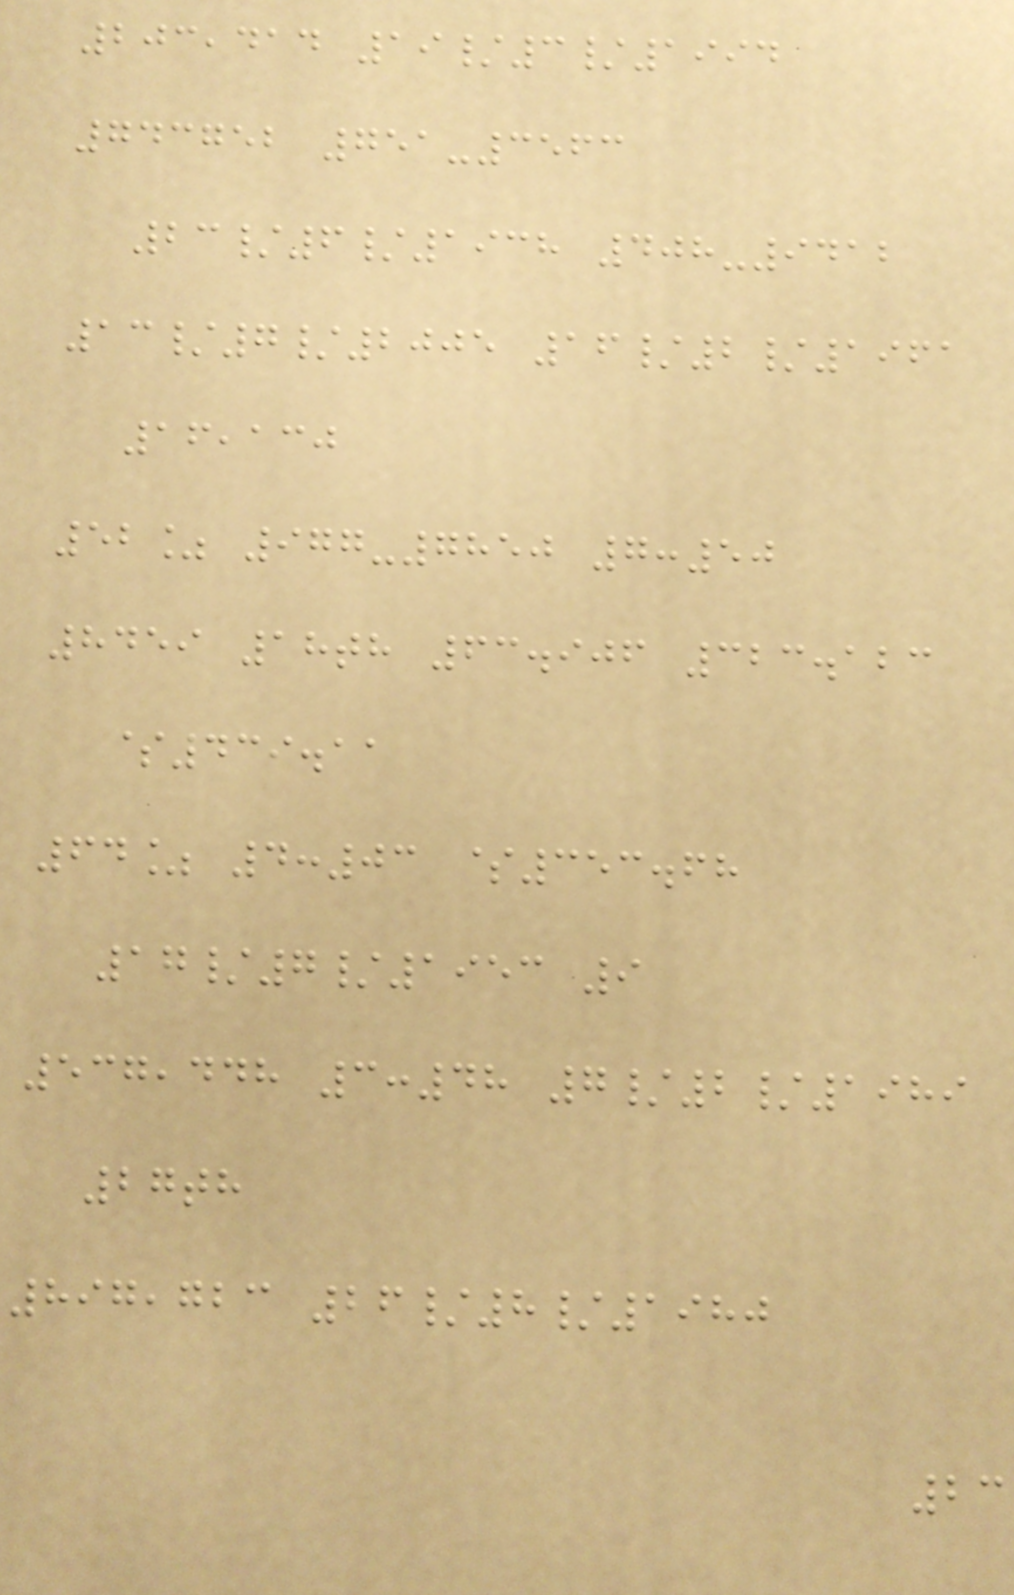203,414 19/3/1994
743752 751-3563
23/6/1938 408-9412
13/7/2005 16/2/1961
16,130
52% 977-7850 7:50
8459 18th 63.906 323.123
$439.11
64% 4:03 $353.68
17/7/1953 9
537,448 3:48 7/2/1989
27th
897,723 26/8/1980
23
